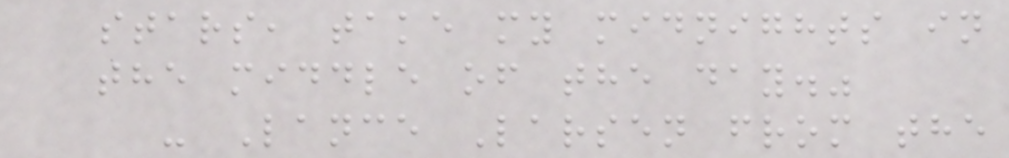stars, take my midnights in
the middle of the day."
- Lance Larsen from the
